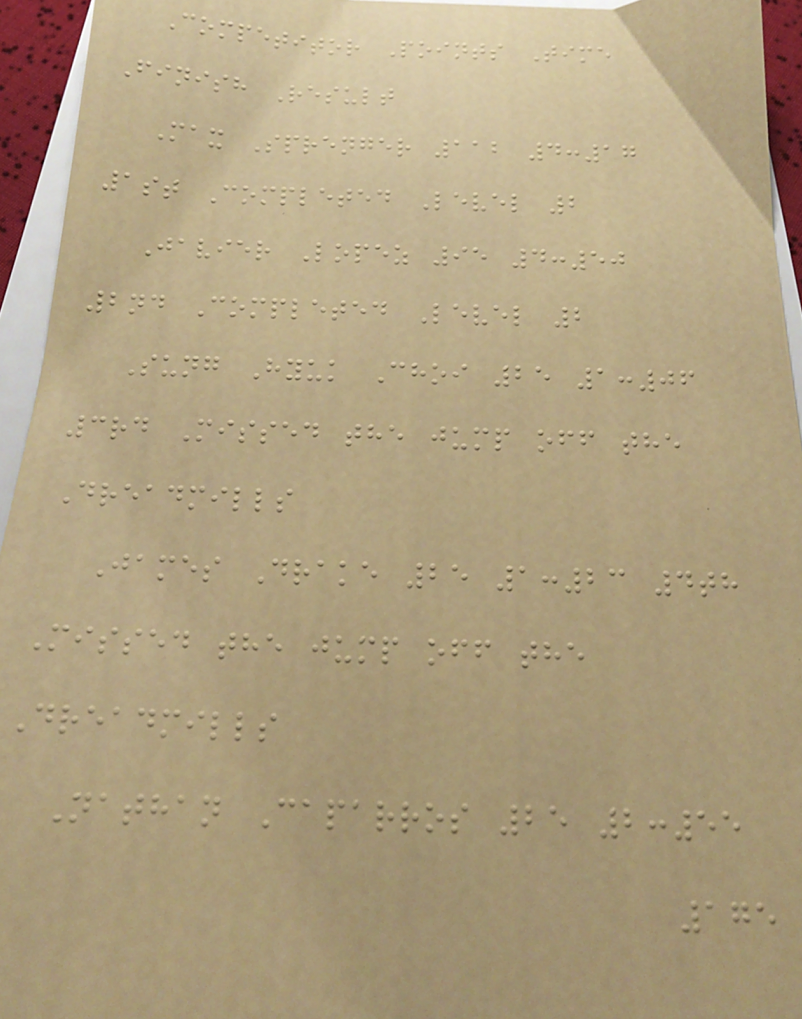Competitor Points Time
Finish Result
Max Sprenger 112 4:17
1st Completed Level 2
Javier Lopez 95 4:50
2nd Completed Level 2
Sung Hyuk Choi 25 1:06
3rd Missed the jump off the
Dreadmills
James Drake 25 1:23 4th
Missed the jump off the
Dreadmills
Nathan Caparros 25 2:55
175
